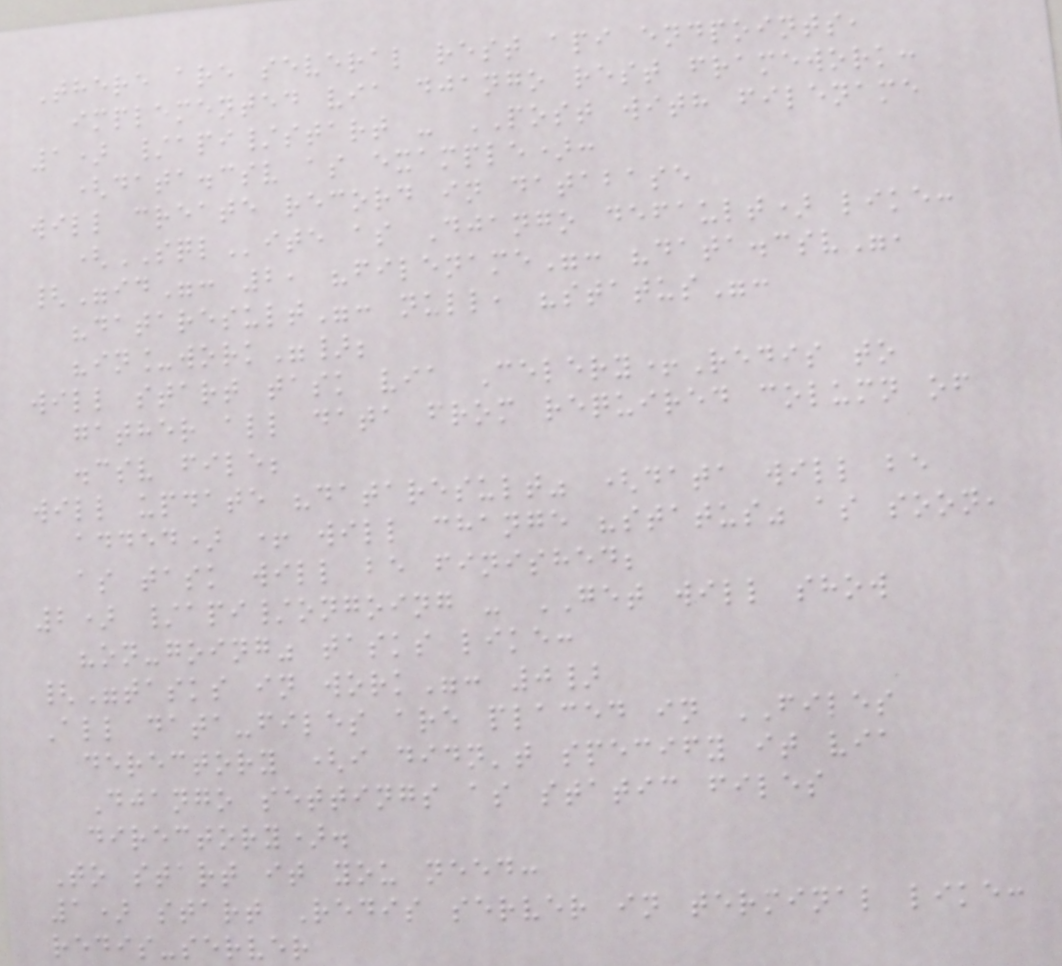There are several rest api endpoints,
implemented via django rest framework:
1) /api/start - POST with filename
(data.csv as example):
will create record in database
(SQLite as Django default) like:
{"id": 2, "filename": "data.csv",
"dataresult": null, "status":
"in_work"};
will start task via Celery+Redis to
gather all data from required column of
.csv file;
will update "dataresult" (data will be
added) + will change "status" as soon,
as task will be finished;
2) /api/ongoing - GET will show
"on-going" tasks like:
{"tasks in work": 0}
All data-files are placed in FILES
derectory (i didn't specify it via
Django settings as static files
directory).
To start it you need:
1) start Redis server in terminal like:
redis-server
